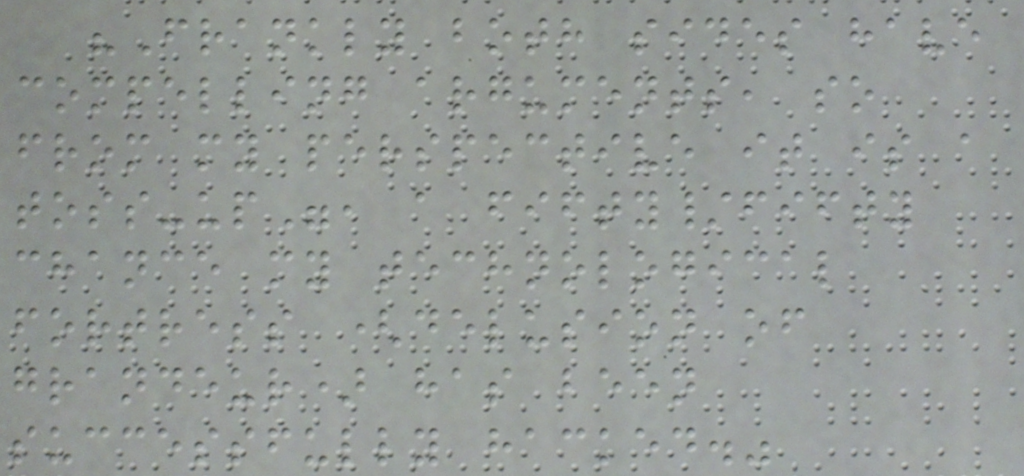"Frankly both sides have
compelling arguments, so
from my perspective it is a
toss-up", a fifty/fifty
chance my technological
fortress (delusion of
grandeur) has been
successfully hacked."
